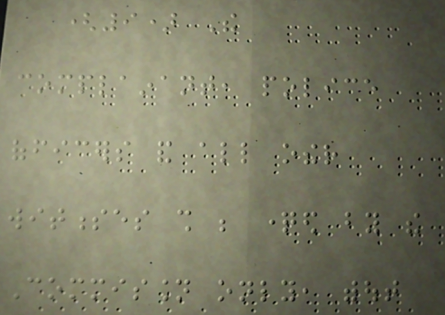(9) The
complainant, police
officers and all other
witnesses shall be questioned by the
Commission only, without
